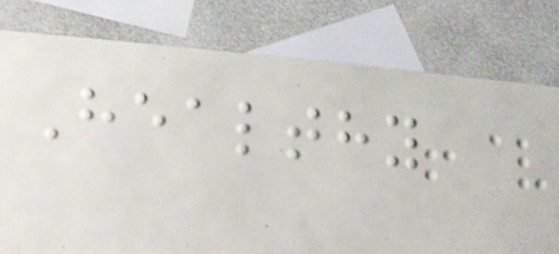Healthy
